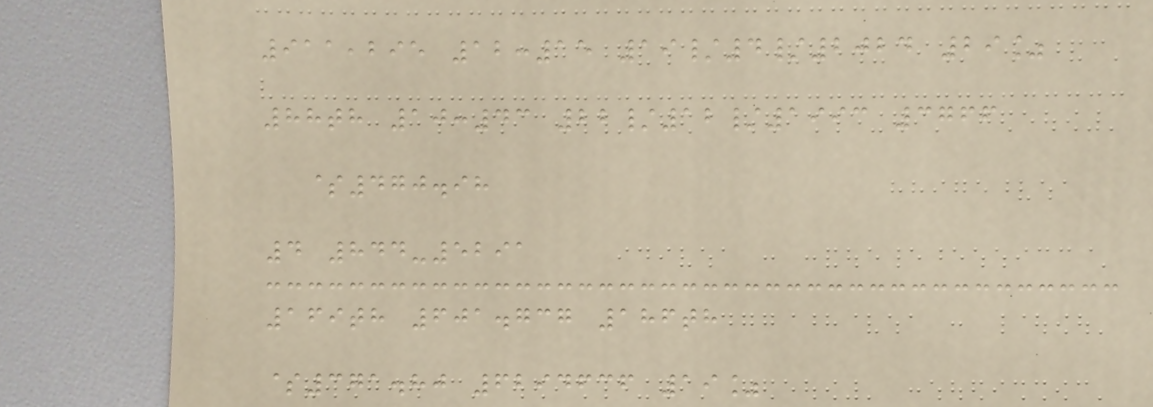911,295 12:15 19/4/2024 29%
88th 10:43 22/12/1993 3766
$470.98
4 844-5291
169th 601.737 186th
$371.80 6294636 19%
